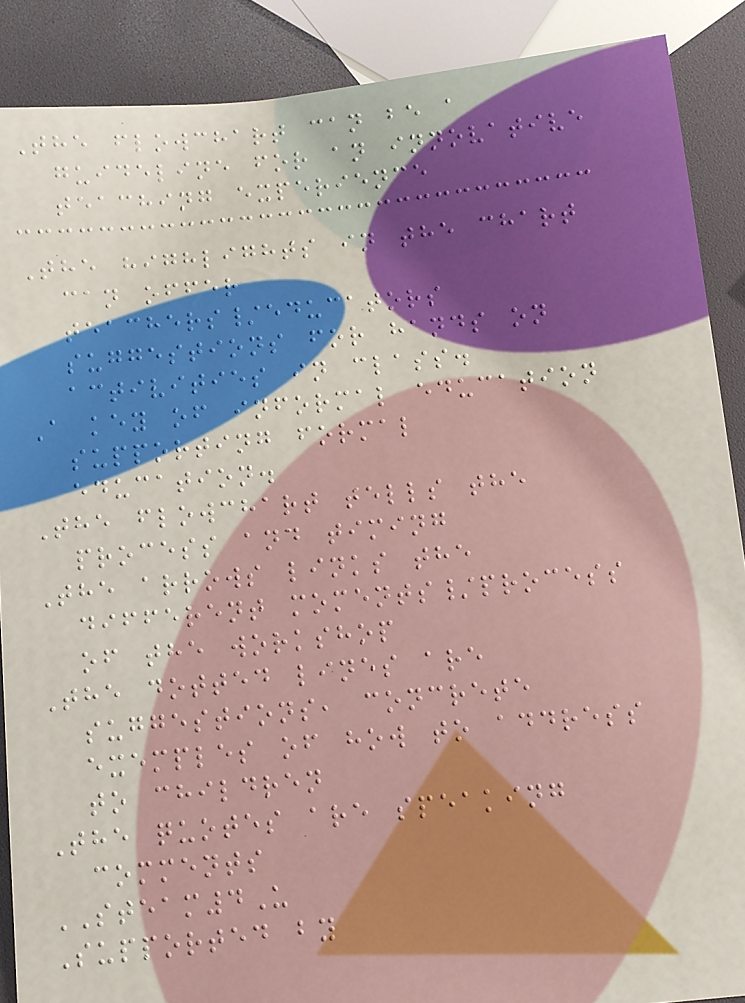The flowchart can be a
guideline for an innovative
teaching experience
The highlights in the chart
can offer
teachers/educators
suggestions for hands on
activities in class.
A key of informal education
supporting formal
education.
The flowchart tells the
process and timing
The arrows links the
different moments/process
of the workshop
The dotted lines are
suggestions, concrete
exemples of how to address
to children
The quotes are speaking
comments
STEAM4U
Supported by
